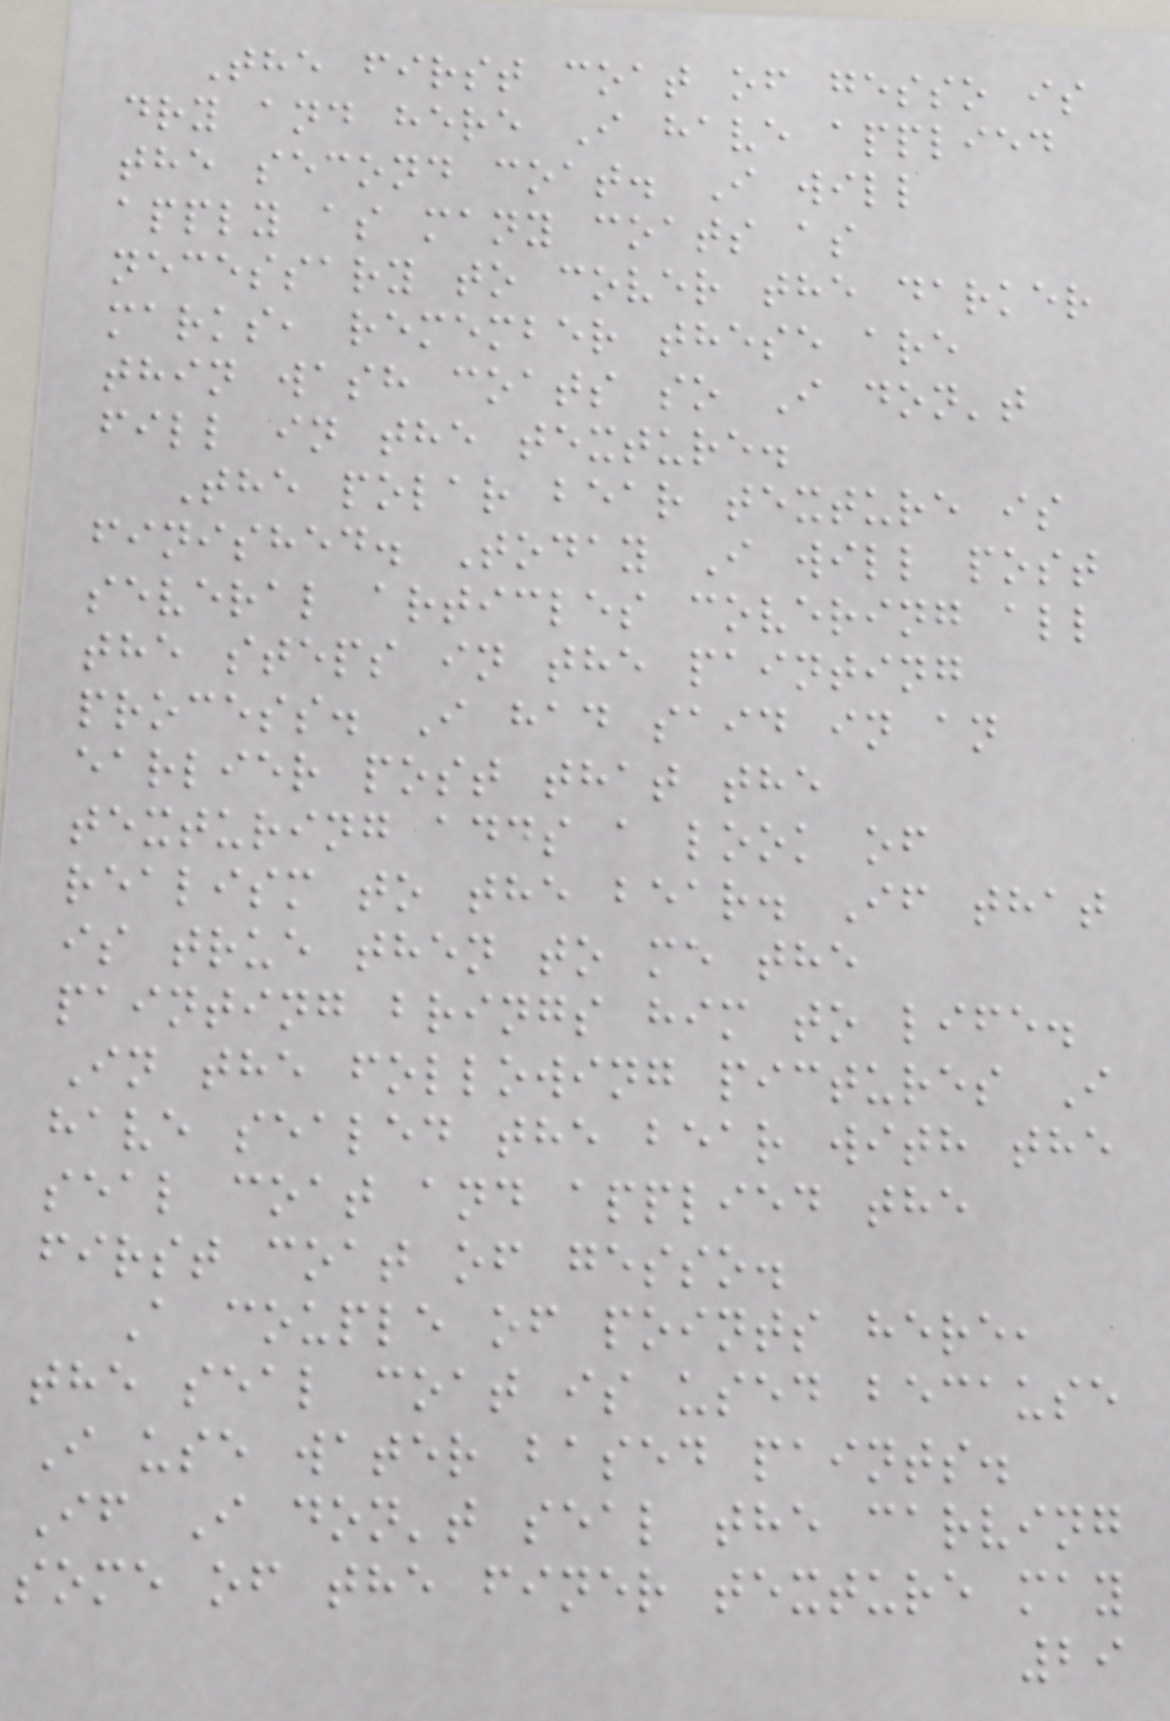The first coat of gesso is
dry and here I have applied
the second coat. I will
apply as many coats as
necessary to cover the darker
marks, remember these are
thin wash coats so I don't
fill in the texture.
The polar bear texture is
finished. Today I will post
several articles covering all
the steps in the painting
process. I had said in an
earlier post that the
texturing adds a look of
realism to the bear. If that
is true then to me the
painting brings him to life.
In the following pictures I
have sealed the bear with the
seal coat and applied the
first coat of gesso.
A couple of points here,
the seal coat is used because
I use water based paints.
If I don't seal the carving
some of the finer texture may
29
